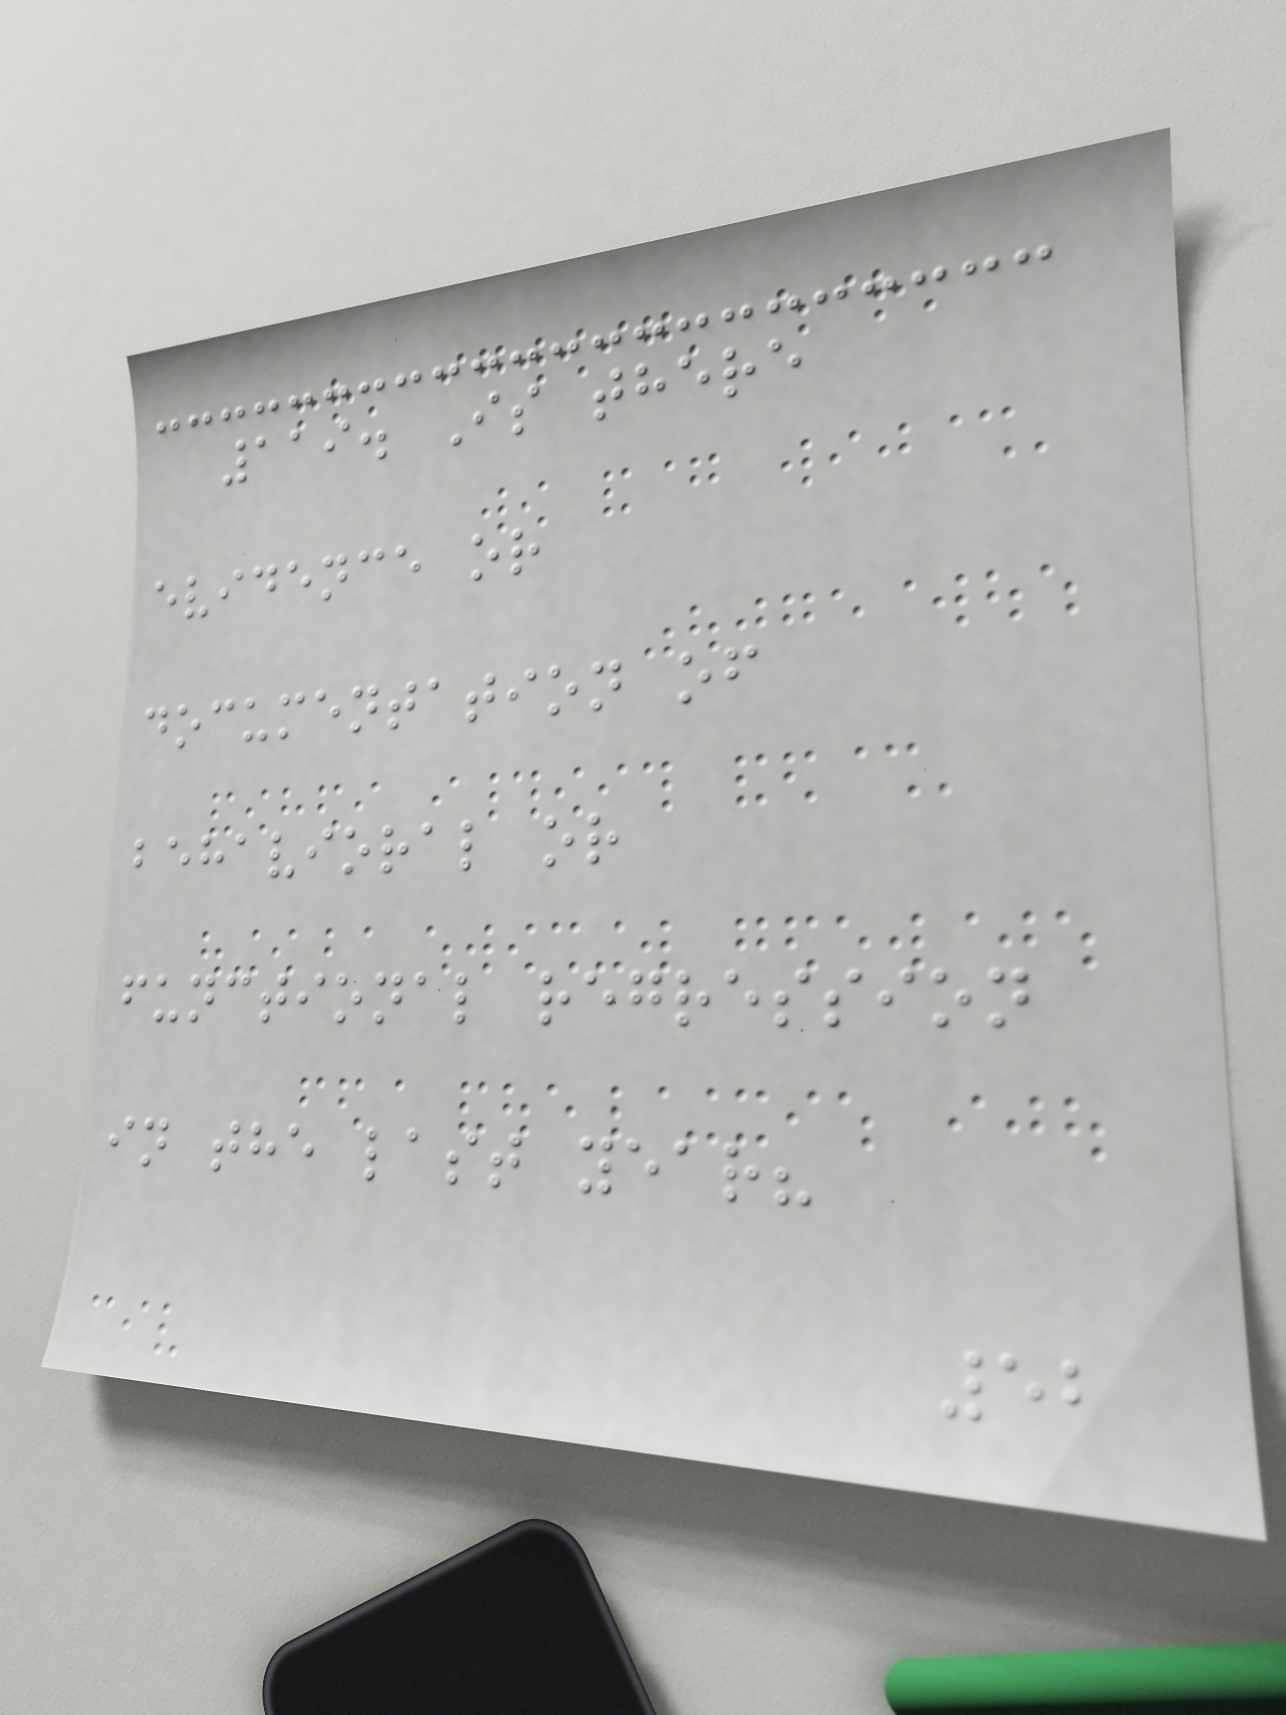119. Is there
evidence or
documentation of
behavioral or
functional regression
in the last year?
52
